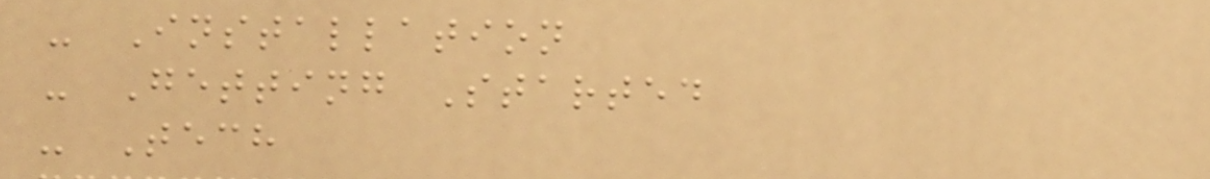- Installation
- Getting Started
- Tech
